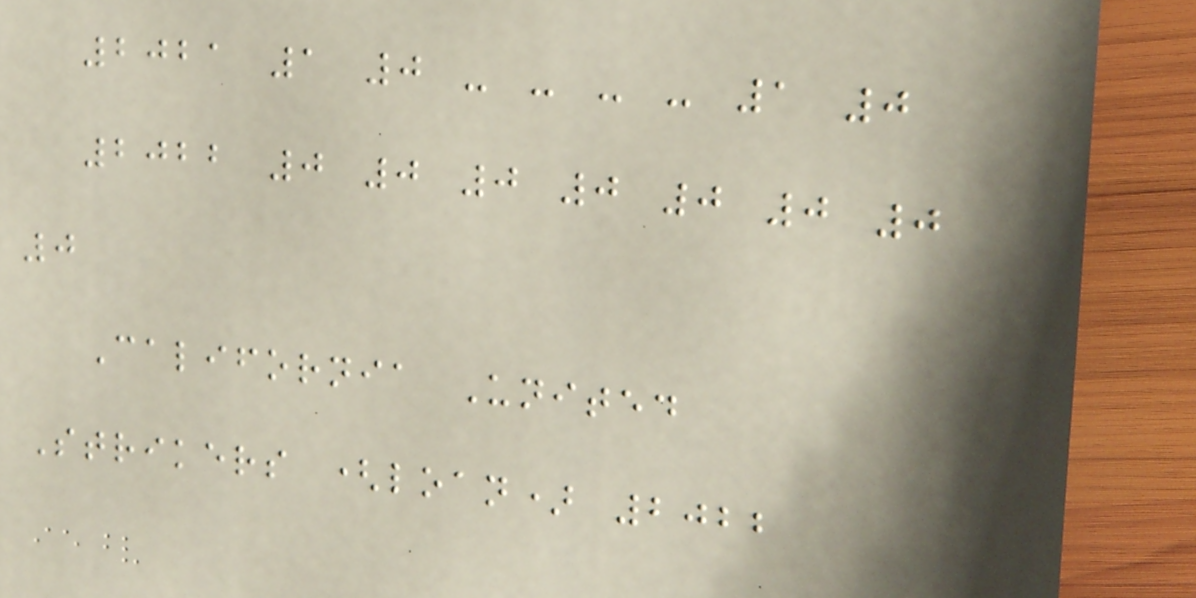2021 1 0 - - - - 1 0
2022 0 0 0 0 0 0 0
0
California United
Strikers (loan) 2022
